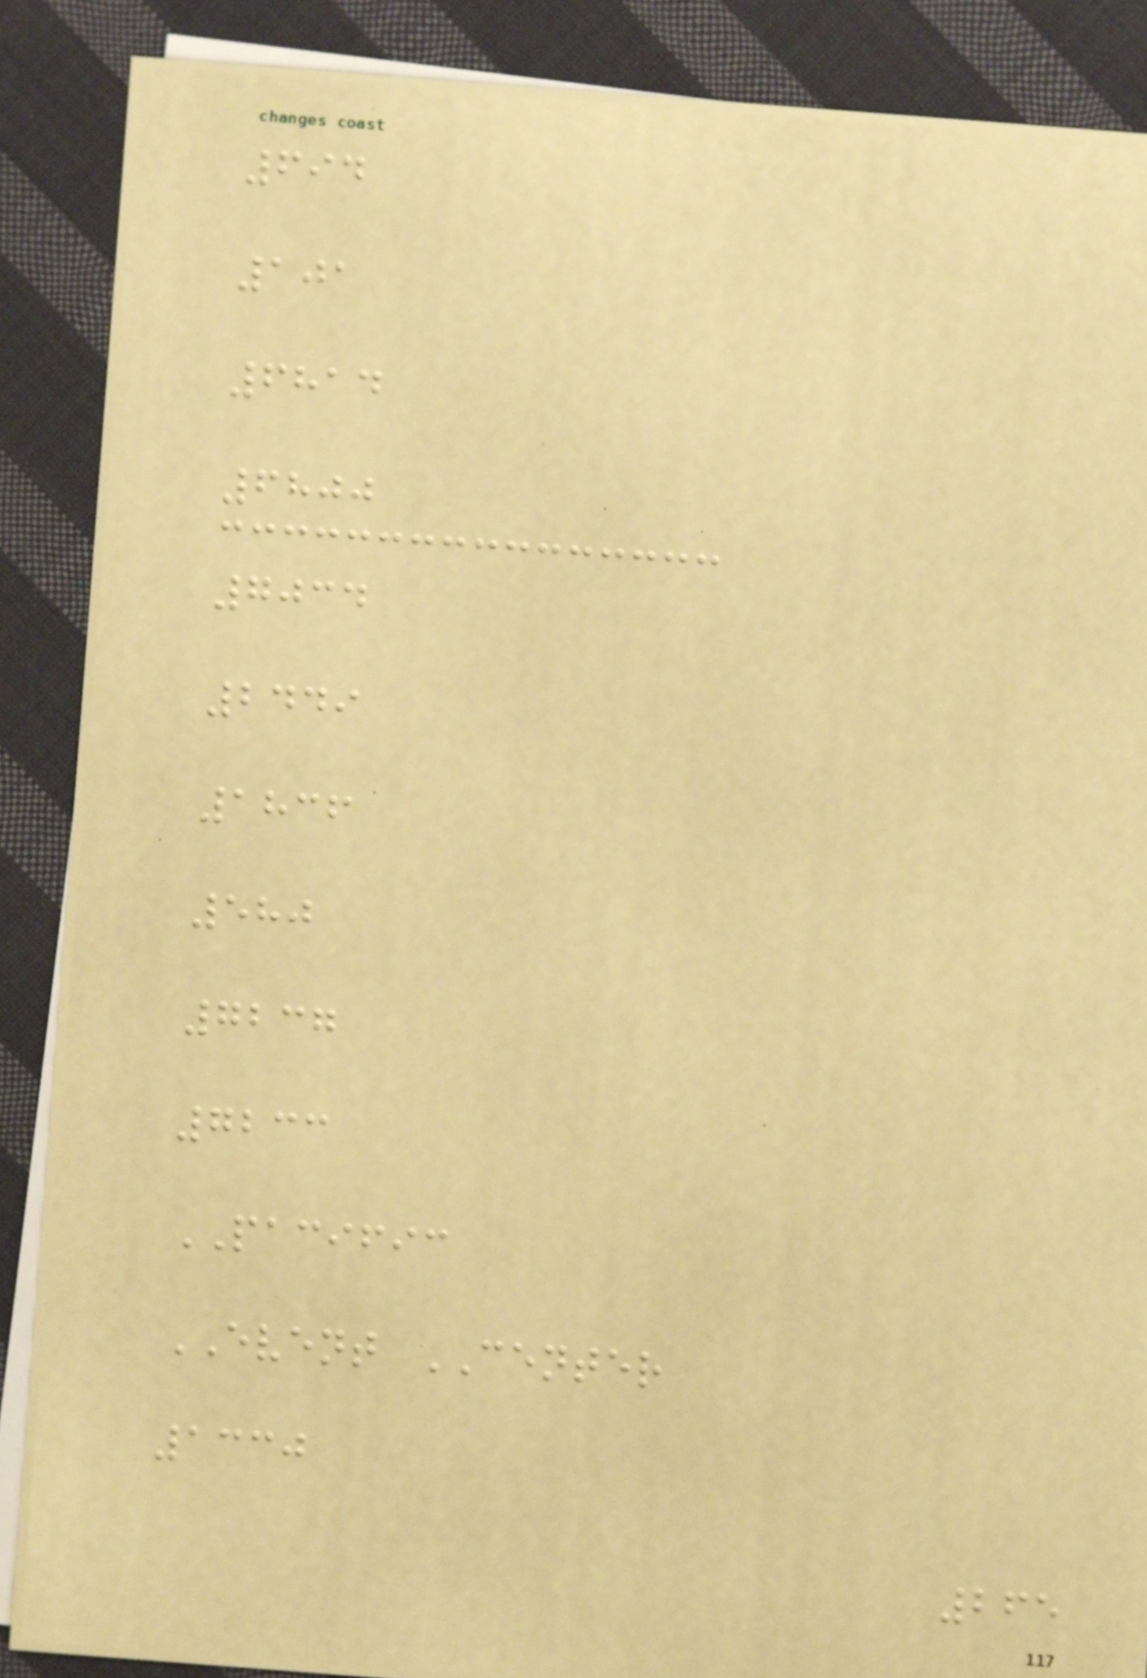694
101
6814
6800
7034
2449
1836
580
7237
7233
PACIFIC
EVENT CENTER
1330
265
